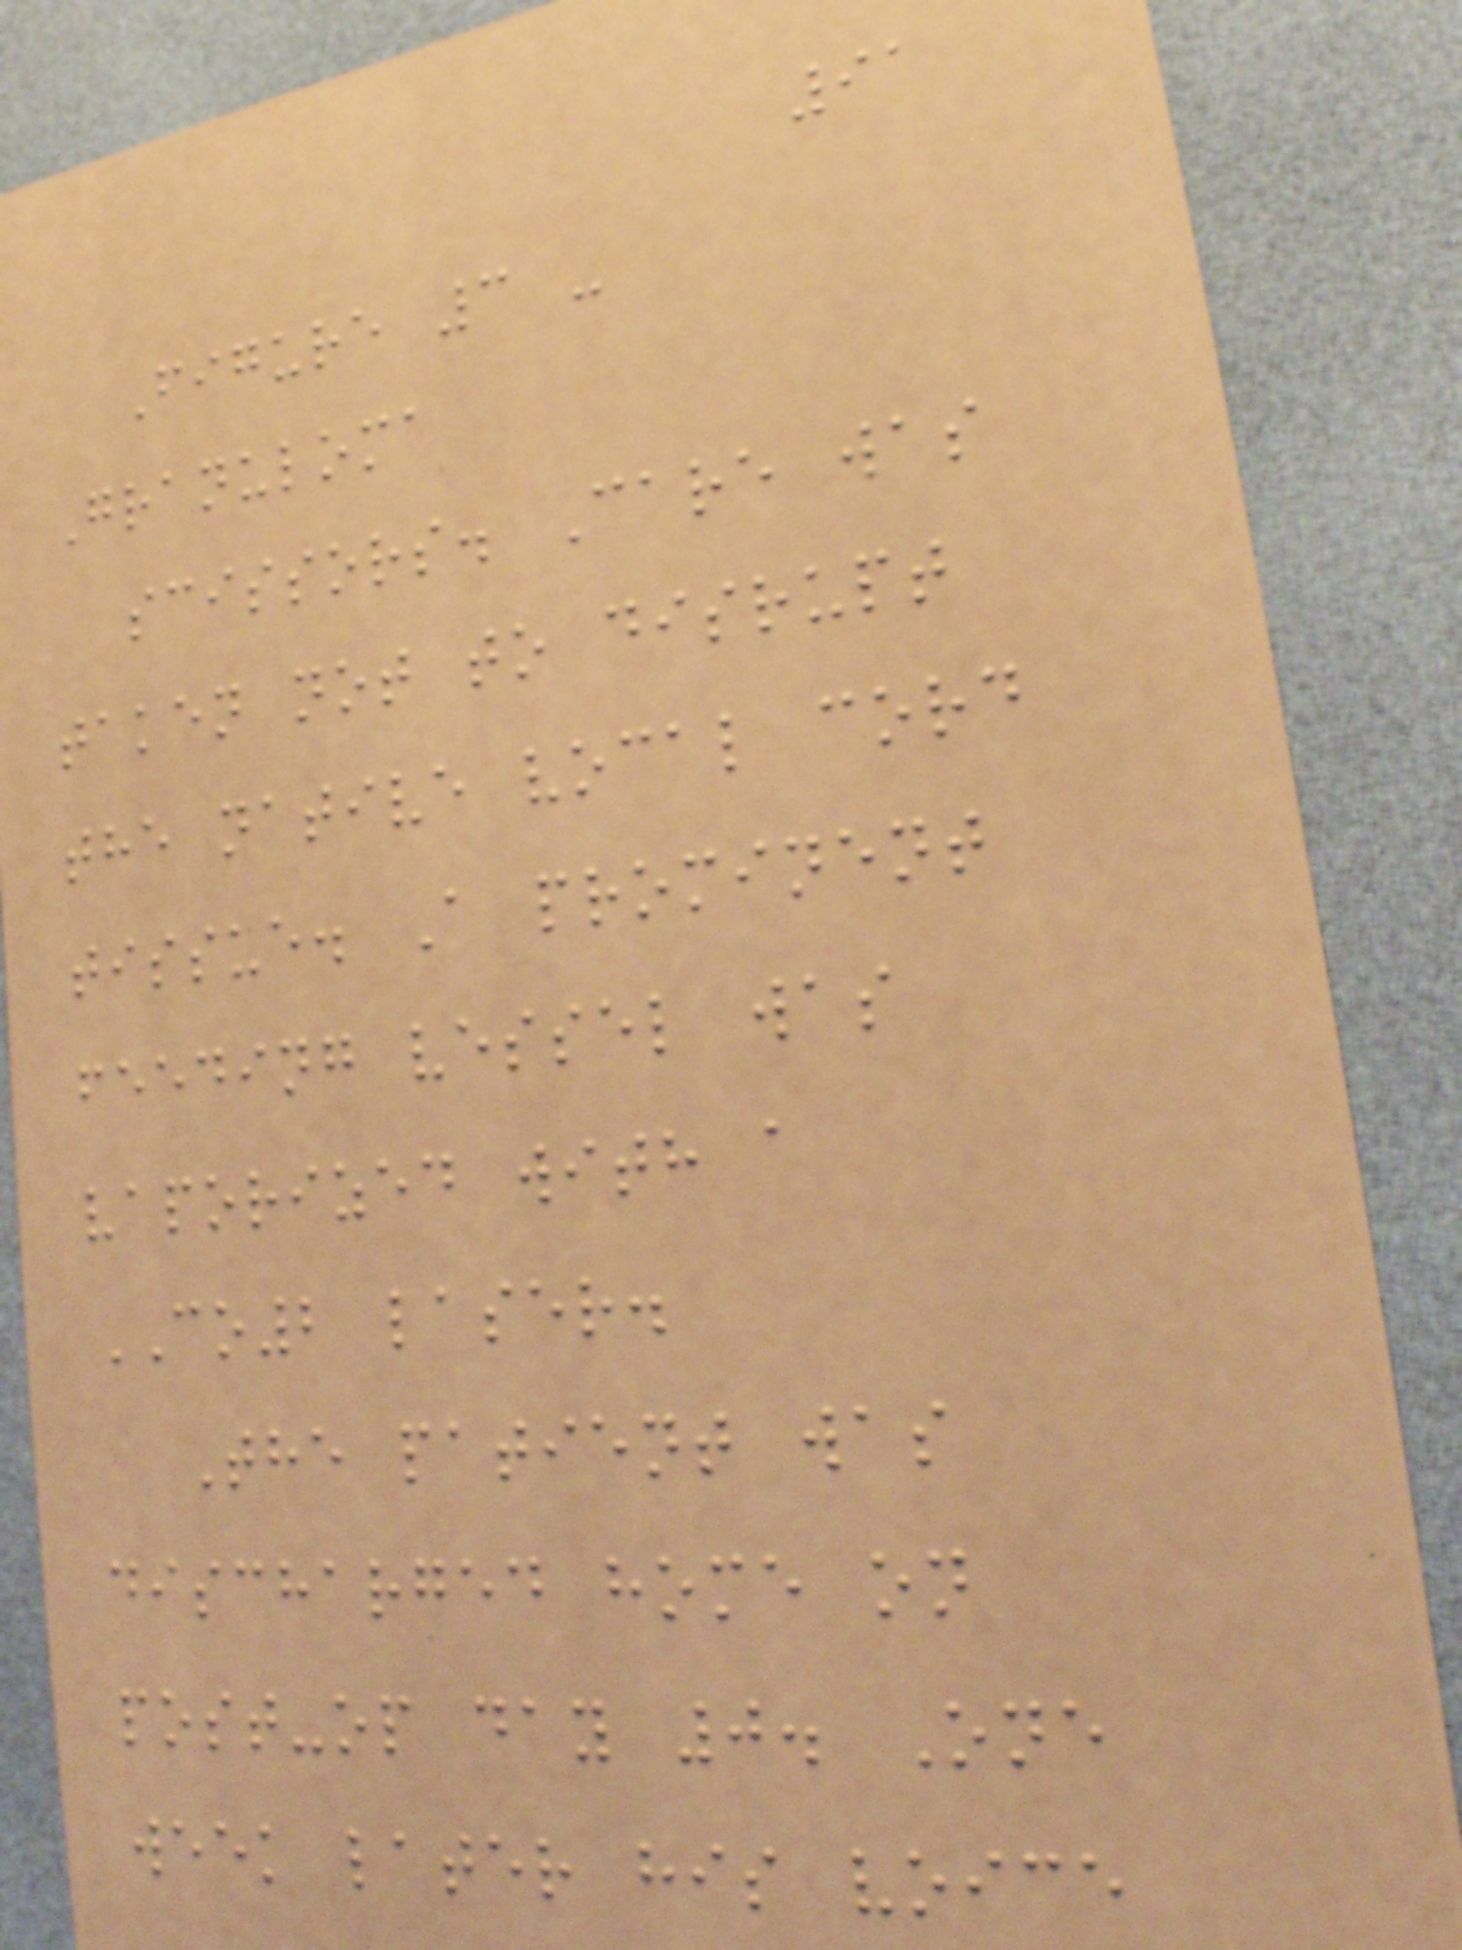91
Figure 3 -
Granuloma
scissors. Care was
taken not to disrupt
the native vocal cord
tissue. A prominent
feeding vessel was
vaporized with a
CO2 laser.
The patient was
discharged home on
post-op day 0. One
week later his voice
